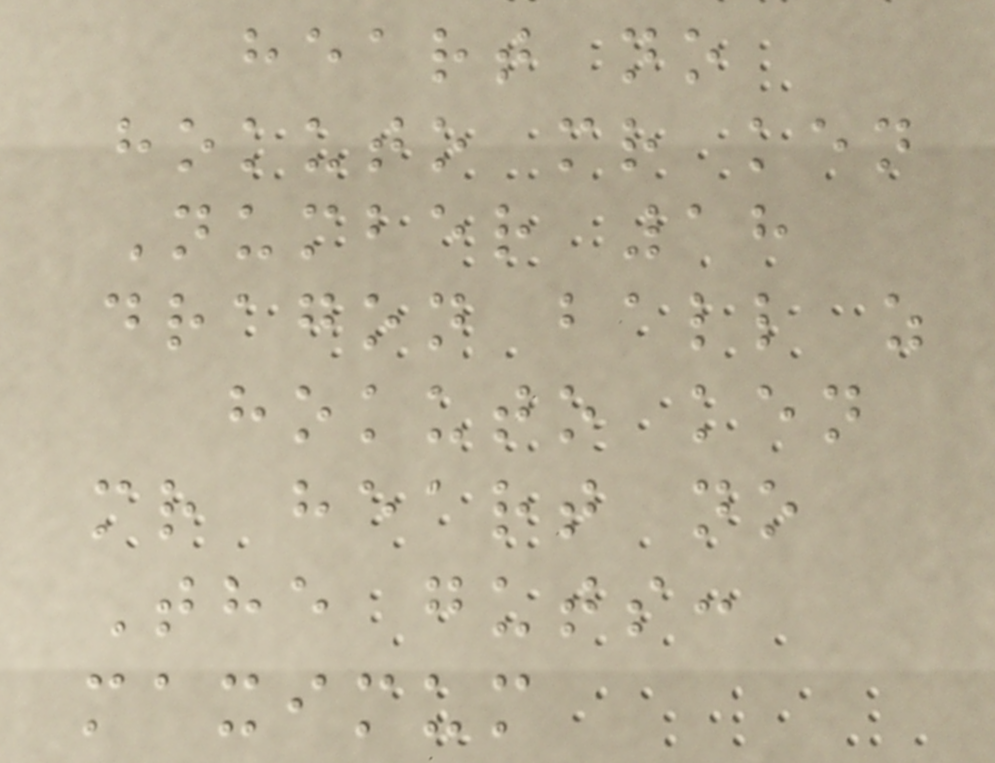heart no
hokuto mr ken
Number 18
dragon ball z
hokuto ken
mr heart no
The guts:
maximum
